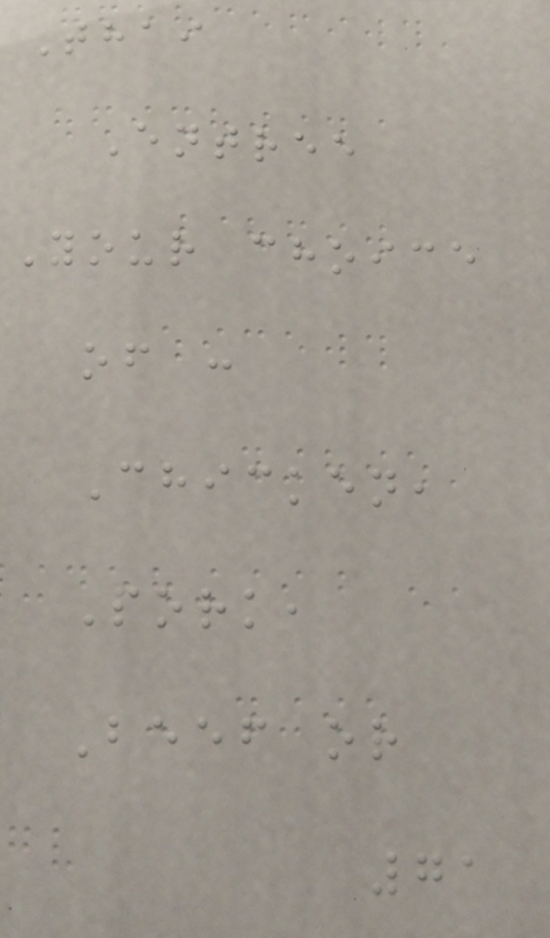Thai
Entree
Your choice
of :
Chicken,
Pork,
Beef or
71
